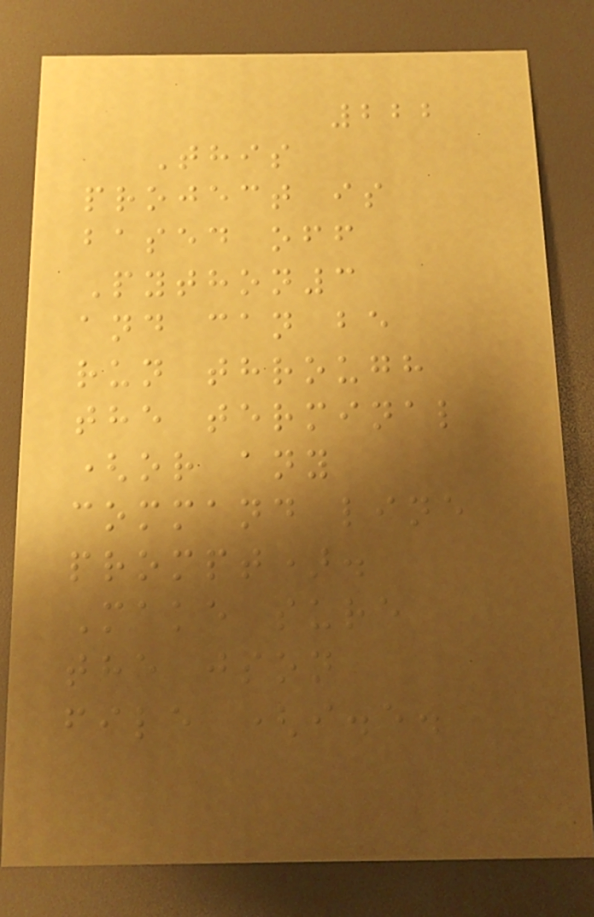222
This
project is
based off
Python3
and can be
run through
the terminal
(or any
command line
prompt).
Make sure
the json
file (i.e.
